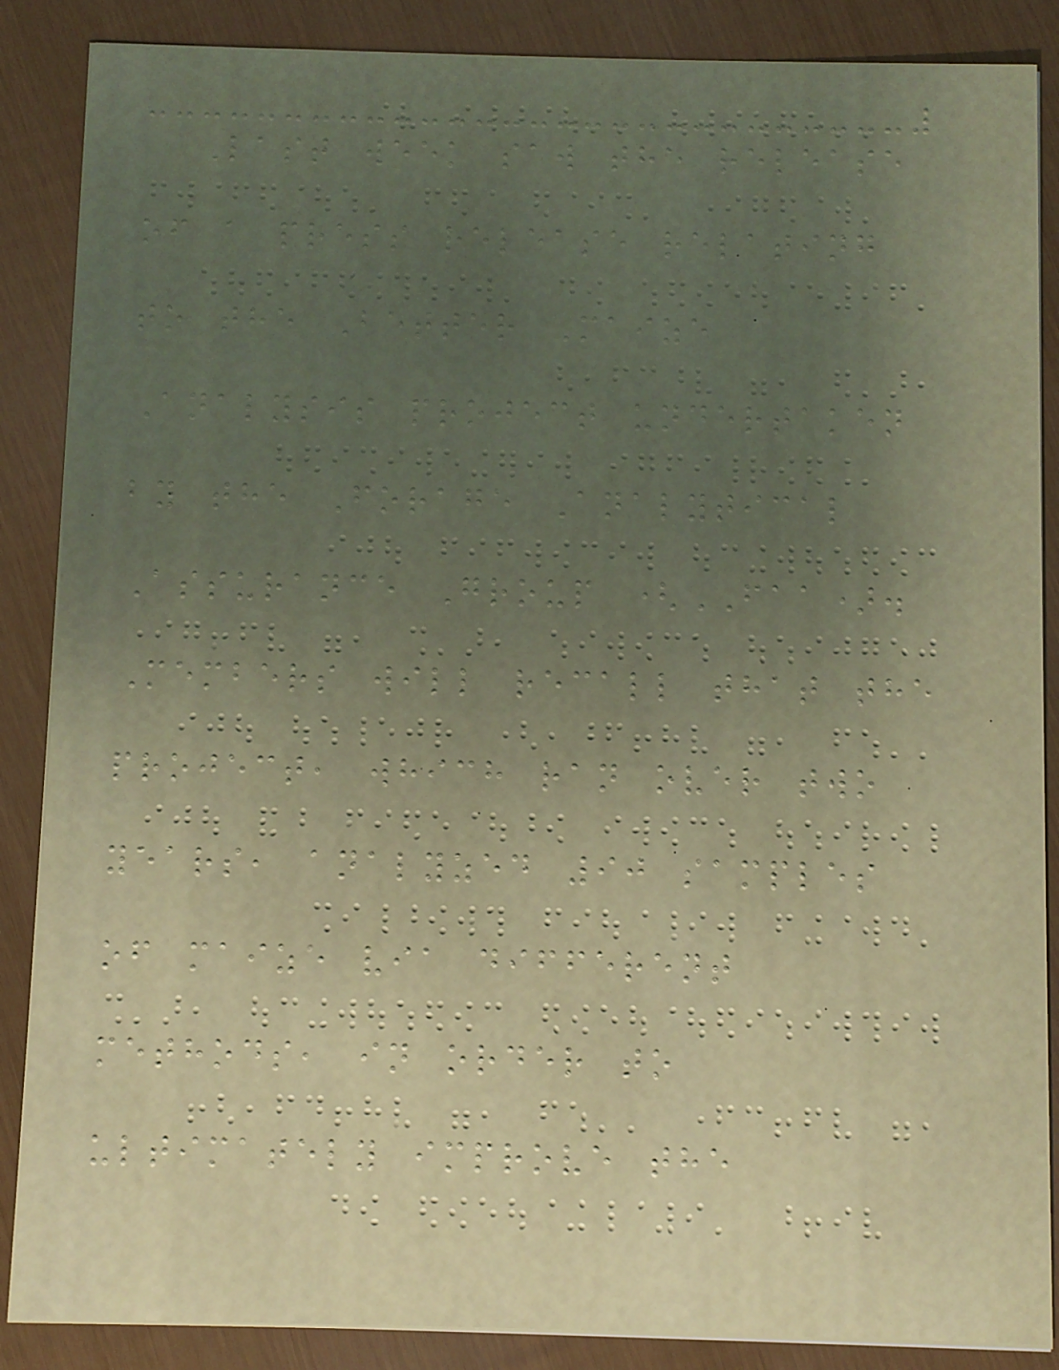Last week saw the release
of a press release relating
to the Better Maize
Analysis project undertaken
by the Forage Analytical
Assurance Group (FAA).
Members will recall that the
project, which ran over two
years, analyzed 90 samples
of maize via different
methods, in order to
ultimately improve the
